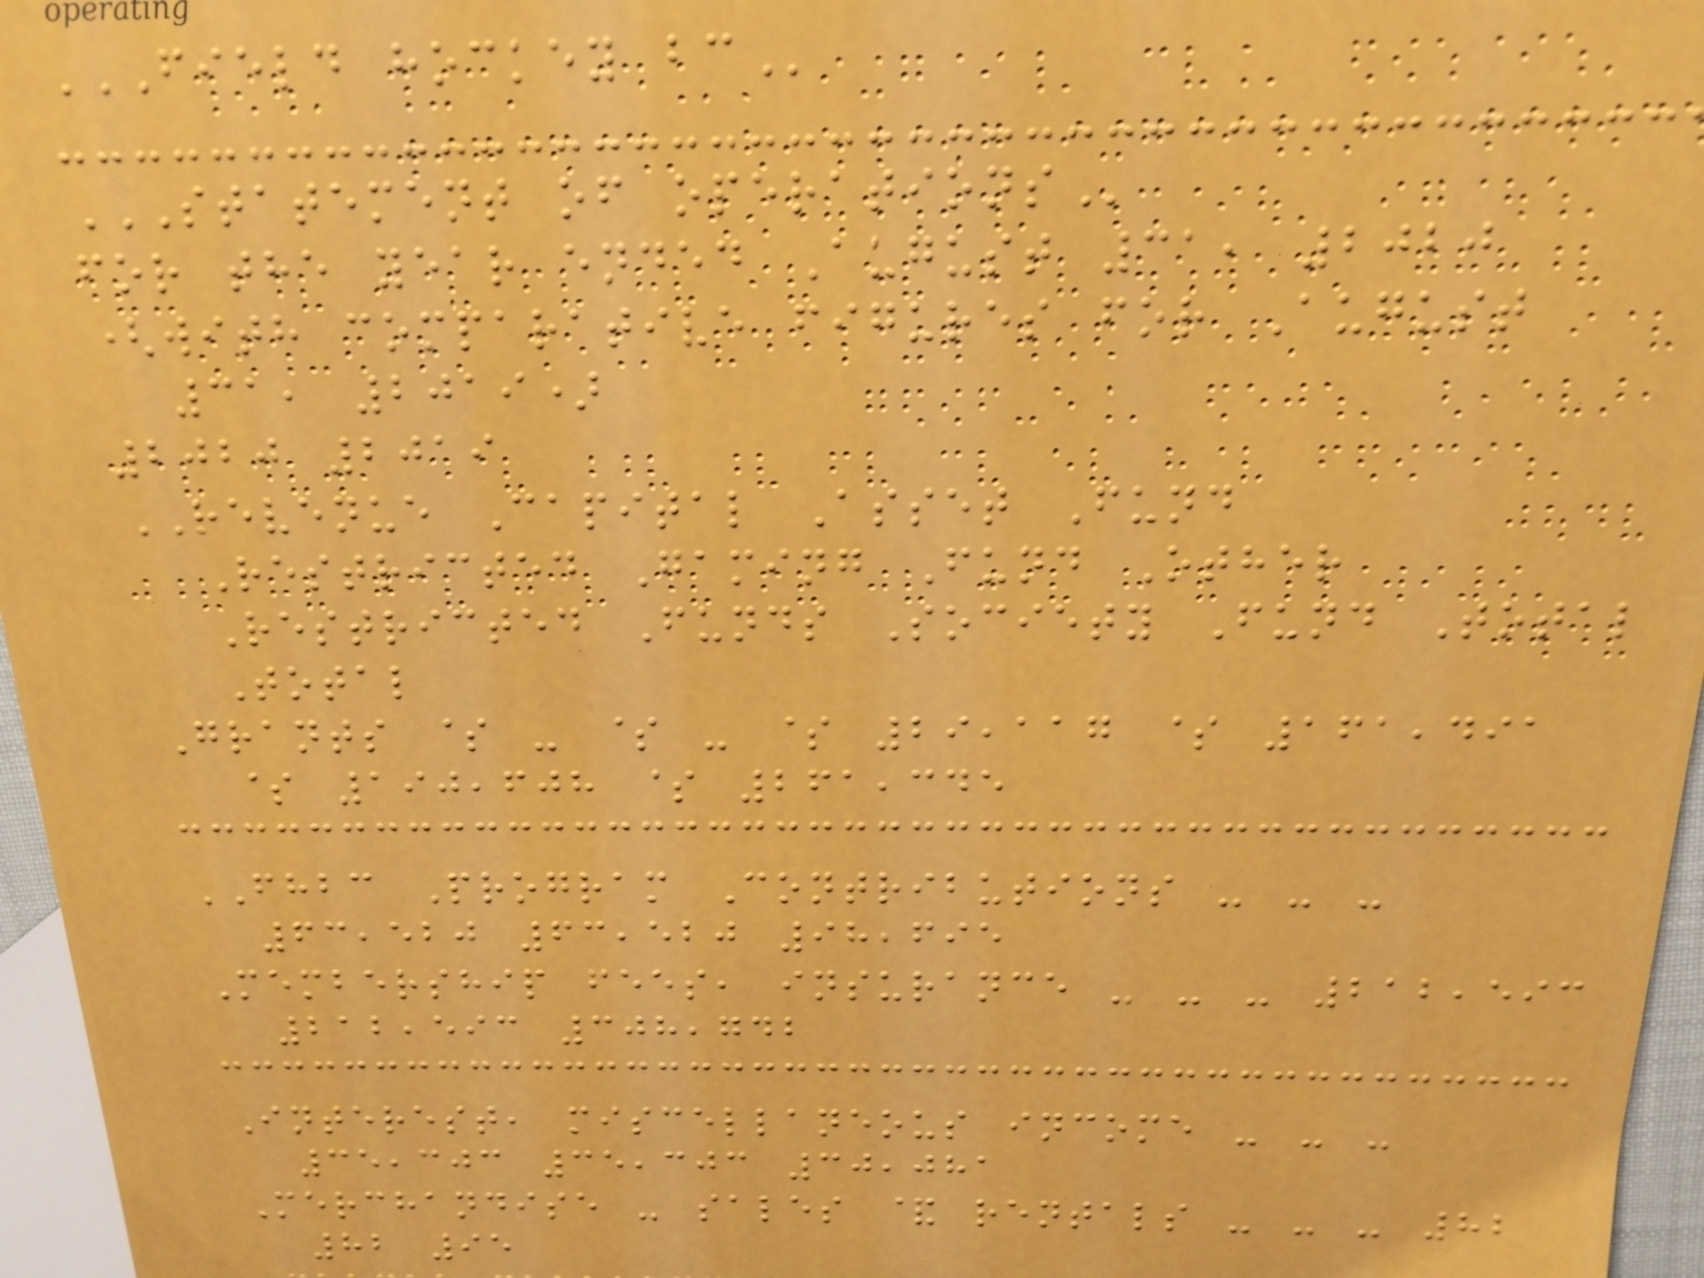FIELD HOCKEY BC
STATEMENT OF OPERATIONS
for the year ended August 31, 2020
(with comparative figures for August
31, 2019)
2020 2019
REVENUE Capital Asset Fund
Restricted Gaming Fund Other
Restricted Funds Society Fund Total
Total
Grants $ - $ - $ 29,117 $ 161,491
$ 190,608 $ 261,345
FHBC Program Contributions - - -
63,520 63,520 98,695
Membership fees, insurance - - - 212,593
212,593 308,742
Interest, miscellaneous income - - -
35,303 35,303 30,081
Merchandise - sales & rentals - - - 82
82 95
